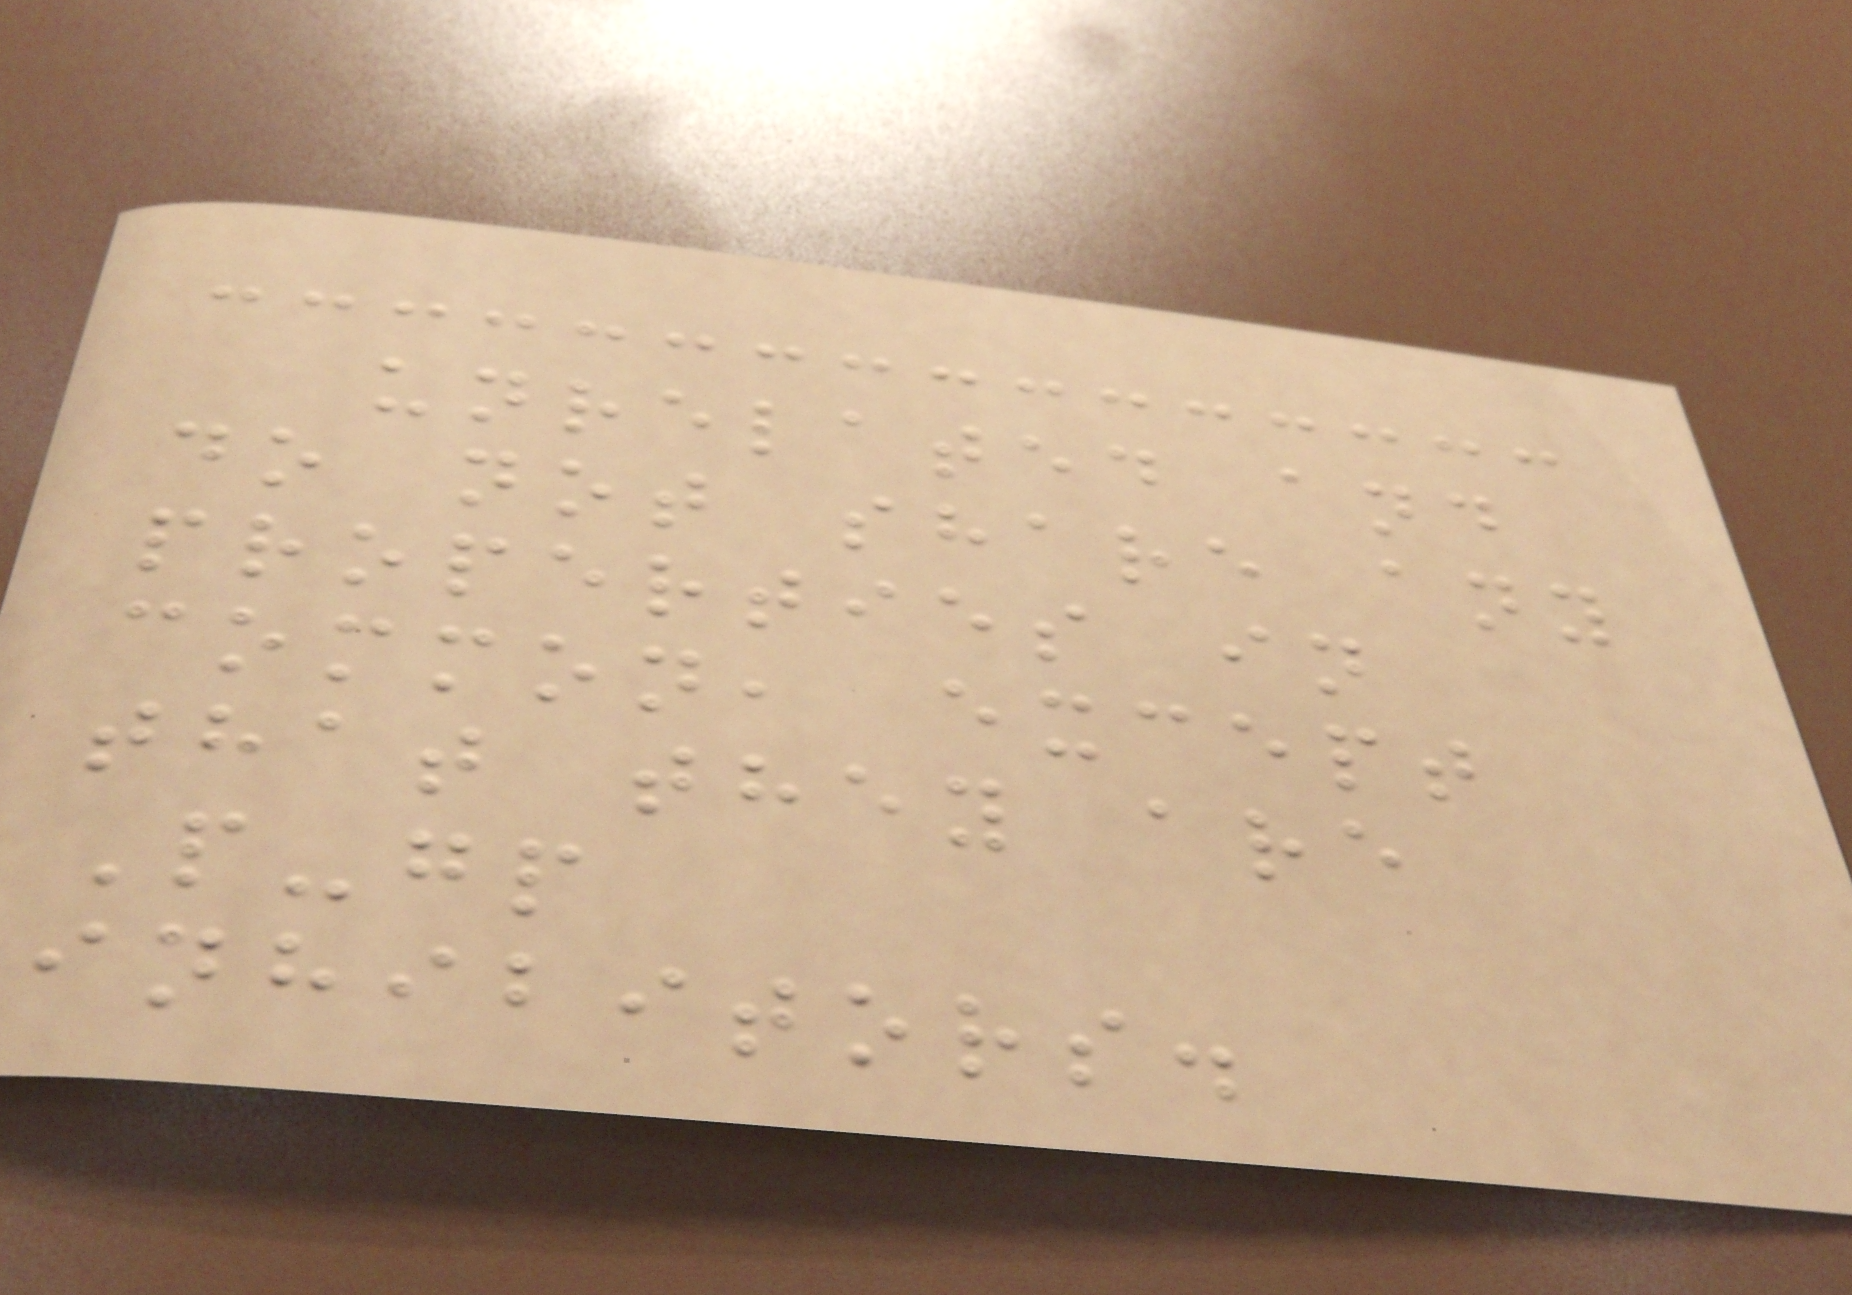unrelated and
do not share any
properties in
common, except
that they are
P-gp
inhibitors.
